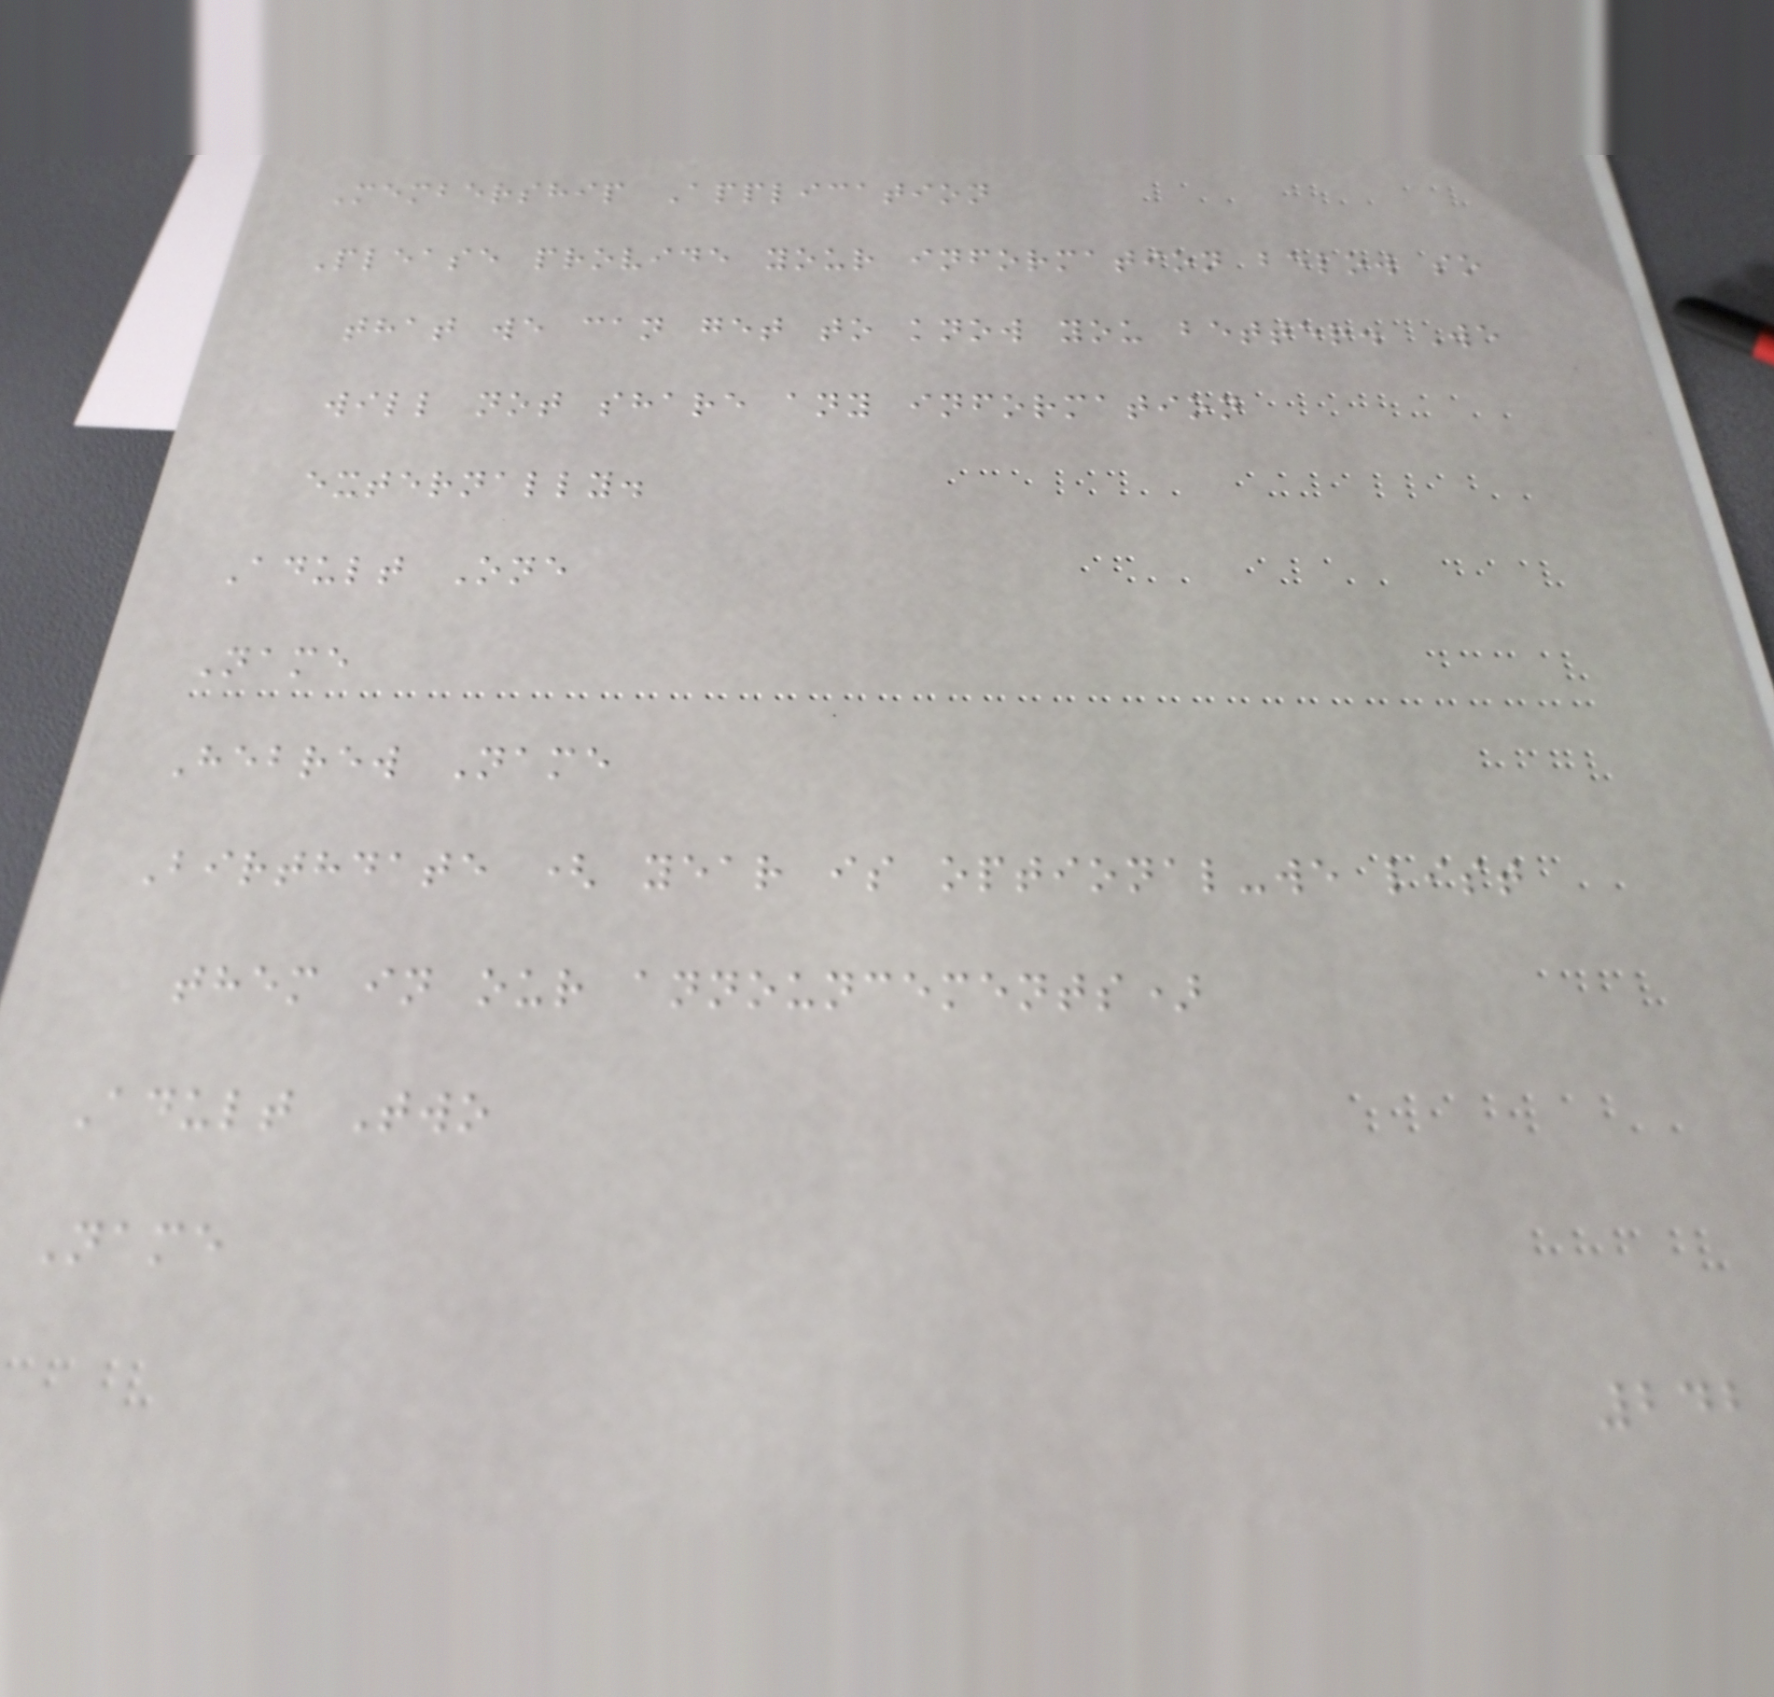Membership Application
Please provide your information below so
that we can get to know you better. We
will not share any information
externally.
Adult One
Name
Hebrew Name
Birthdate ( year is optional-we list
them in our announcements)
Adult Two
Name
242
